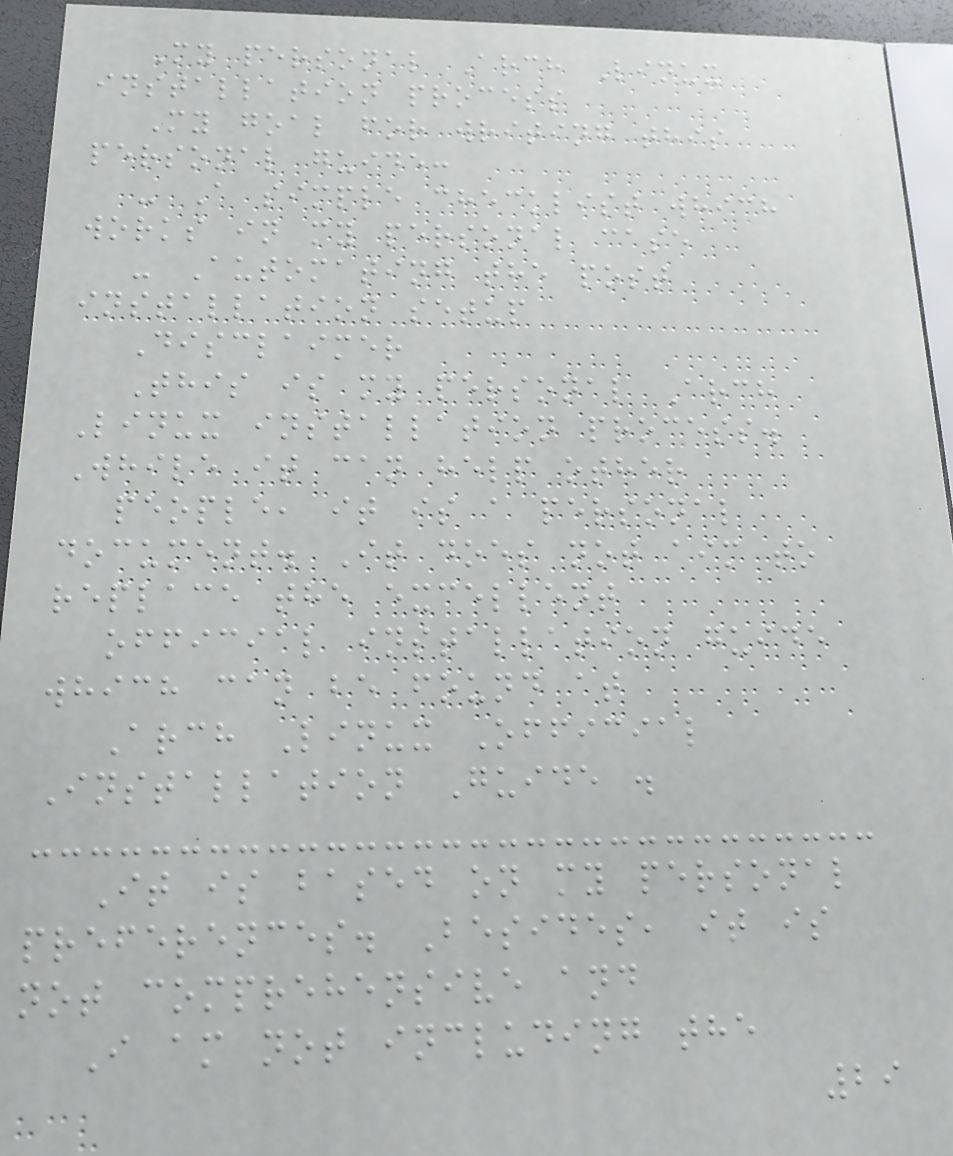My personal Arch Linux
installation process
My goal for writing this
personal guide:
- A simple checklist which
works in my personal case
- Automating the post
installation setup
Disclaimer
This is my personal Arch
Linux installation process.
While it can help other
people, it is a personal
document. It does not aim to
replace the excellent
official installation guide
which can be found at
Arch Linux Official
Installation Guide .
It is based on my personal
preferences. Besides, it is
not comprehensive and
I am not including the
29
